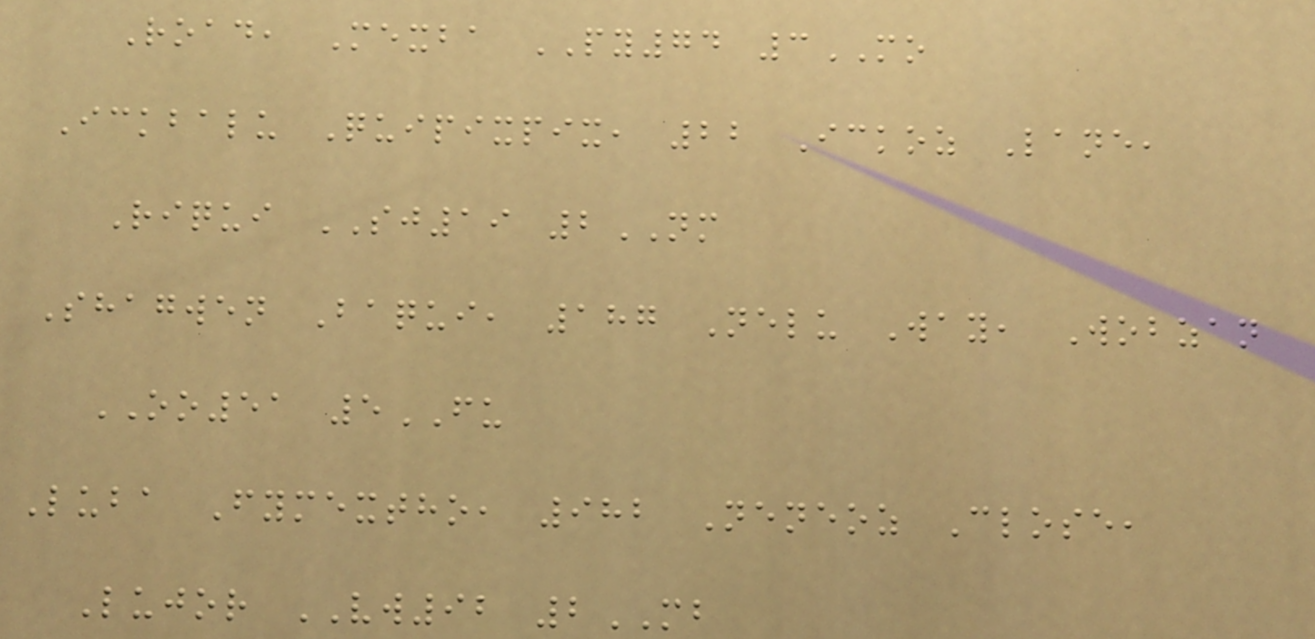Road, Mexba PY74 3MO
Ickbalu Quipixpix, 22 Ickoz Lane,
Riqui SJ19 2NM
Shagwen Baqui, 187 Nelu Way, Wobzan
OO51 5FU
Luba Fymextho, 982 Neneoz Close,
Lujor VW92 2MB
